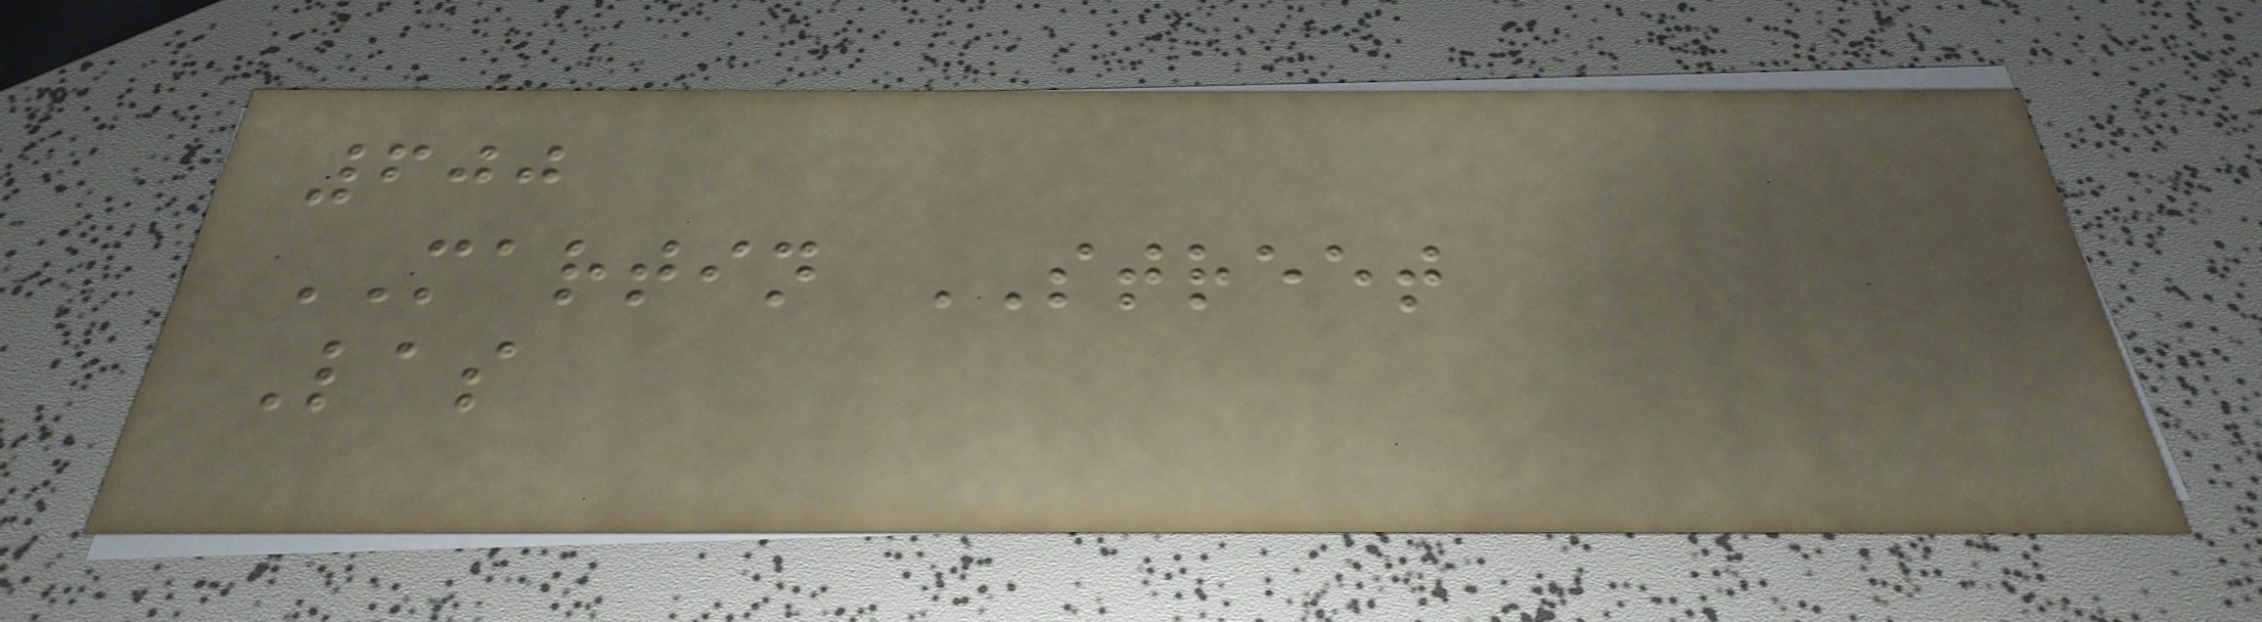600
MARTIN STREET
Las
